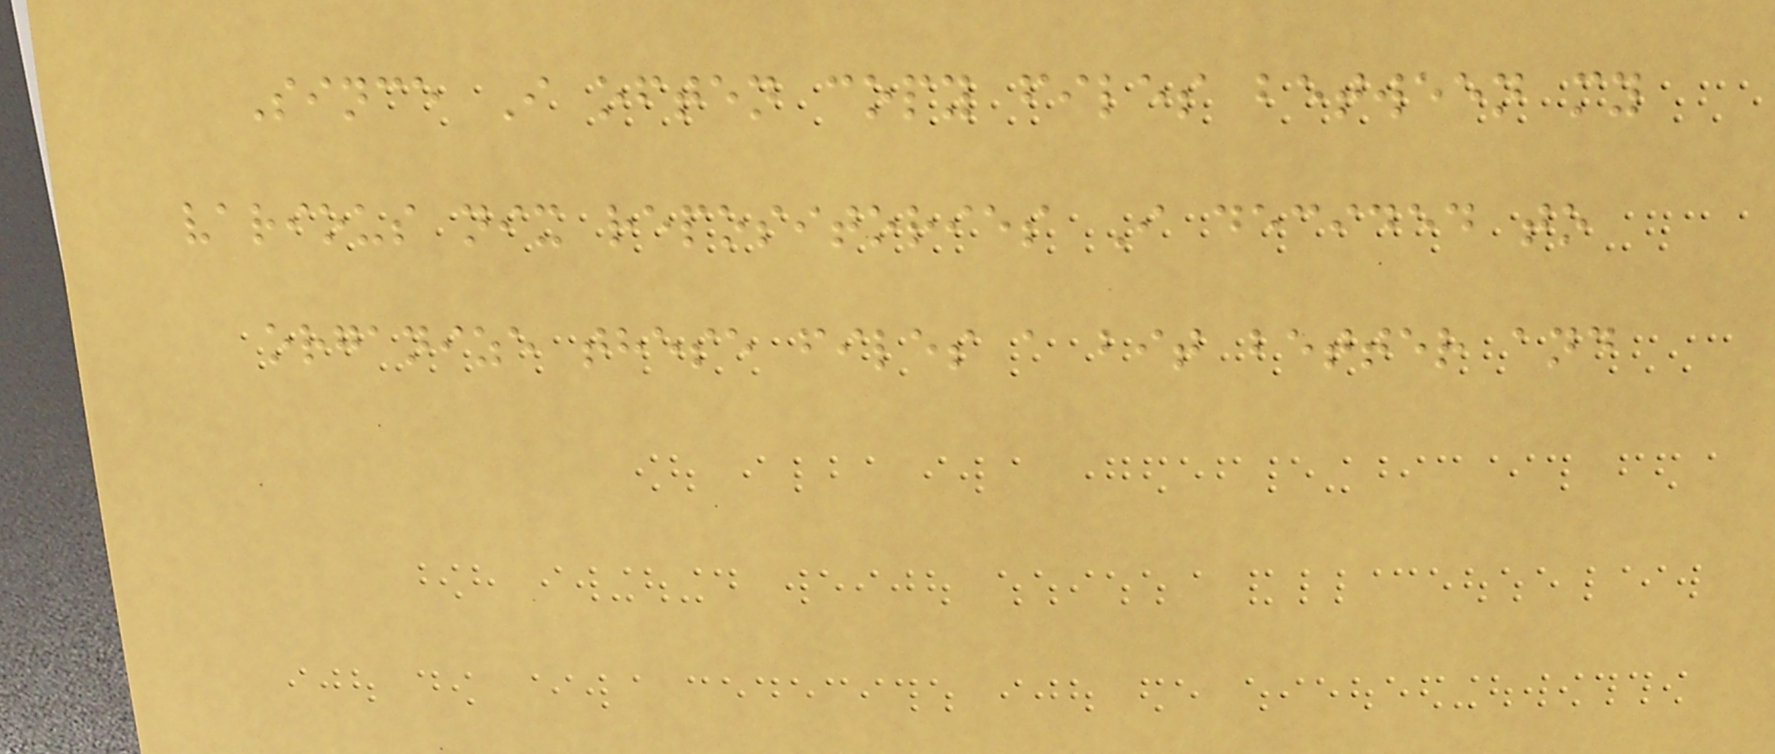Since I often copy files between my
various nix repositories I decided to
organize these files a bit better and
